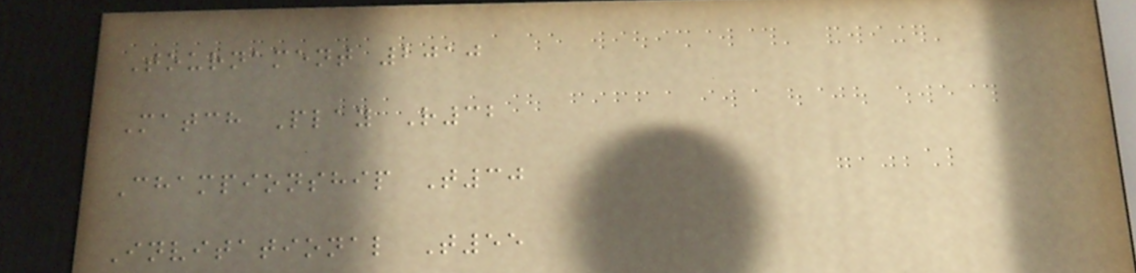Tournament 2010
Match Play R32
Championship T30
Invitational T55
